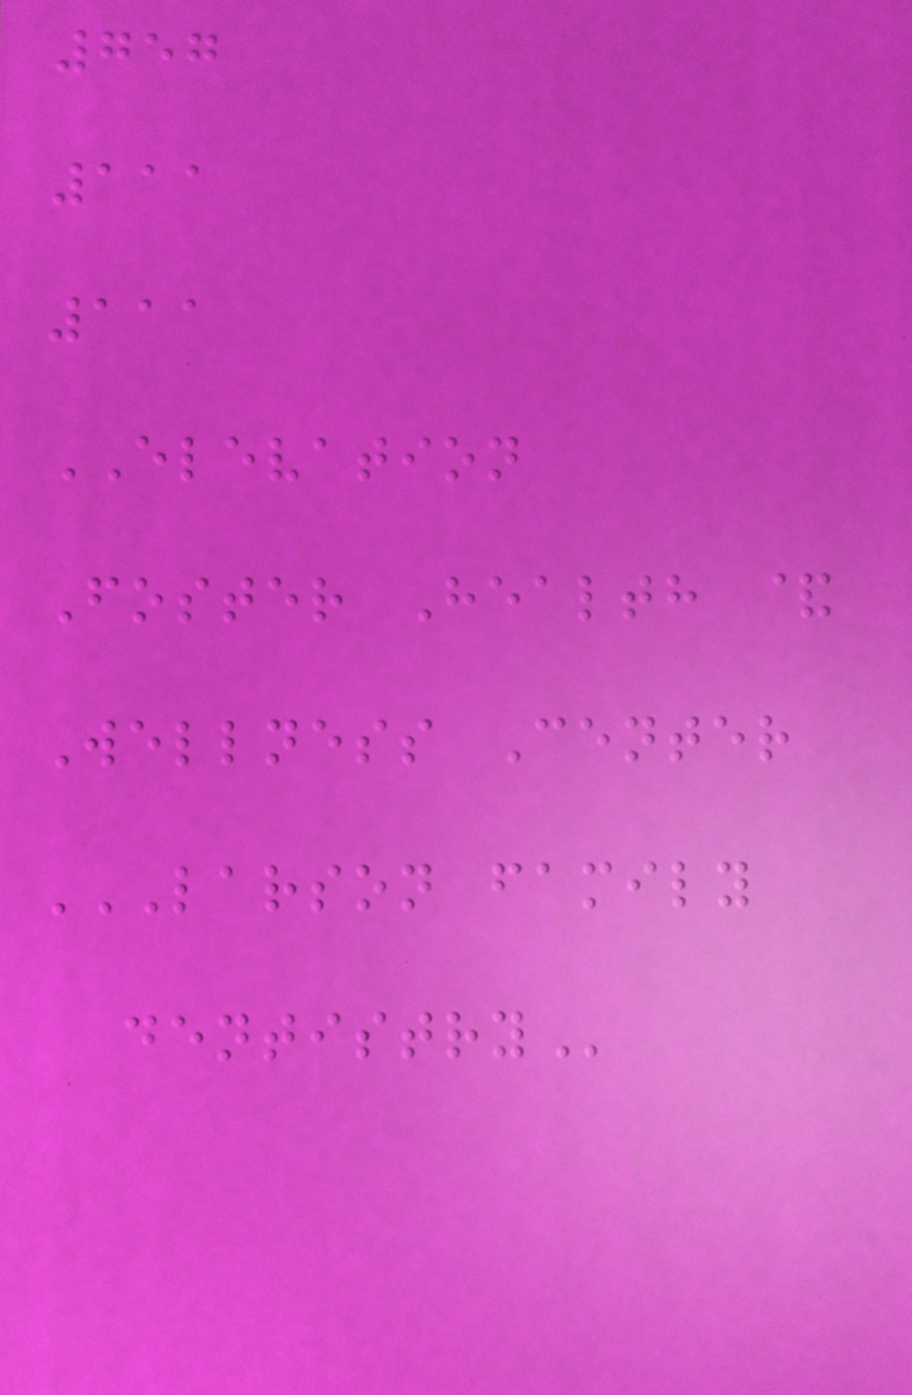757
111
111
ELEVATION
Foster Health &
Wellness Center
LARSON FAMILY
DENTISTRY
